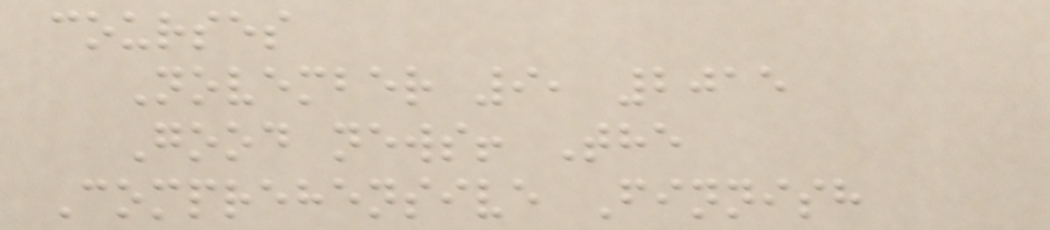courses
November 9, 2015
Good news! The
Comprehensive Finnish
